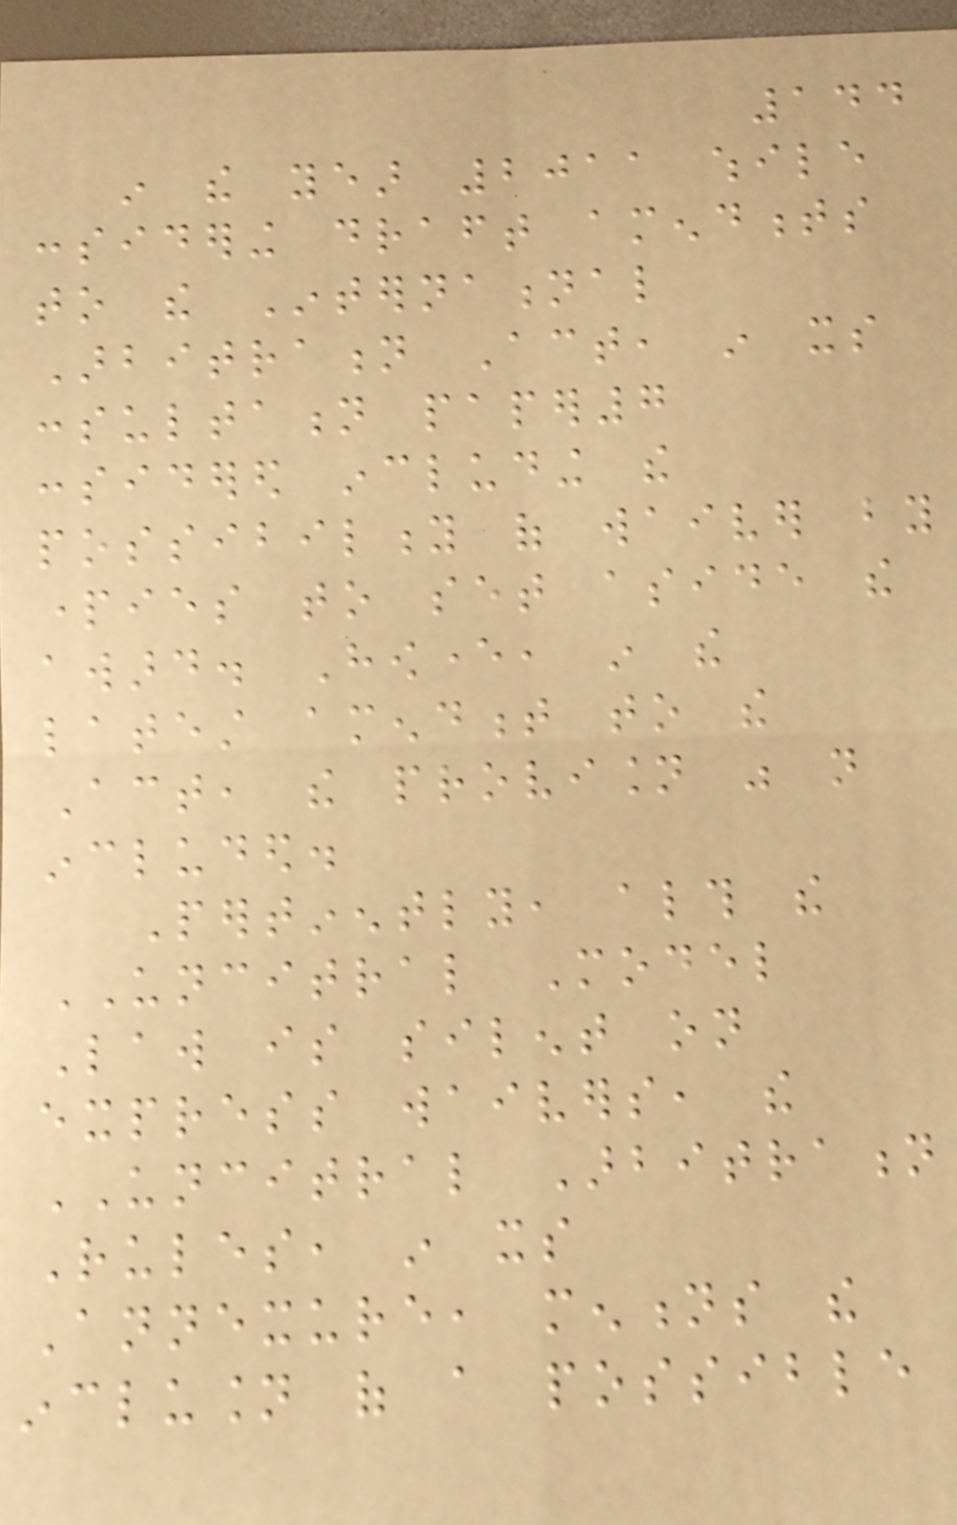144
in the year 2011 while
considering draft amendments
to the International
Arbitration Act, in its
consultation paper7
considered including the
possibility of waiver by
parties to set aside the
award. However, in the
latest amendment to the
Act, the provision was not
included.
Pertinently, although the
UNCITRAL Model
Law is silent on
express waivers, the
UNCITRAL Arbitration
Rules, in its
Annexure, mentions the
inclusion of a possible
